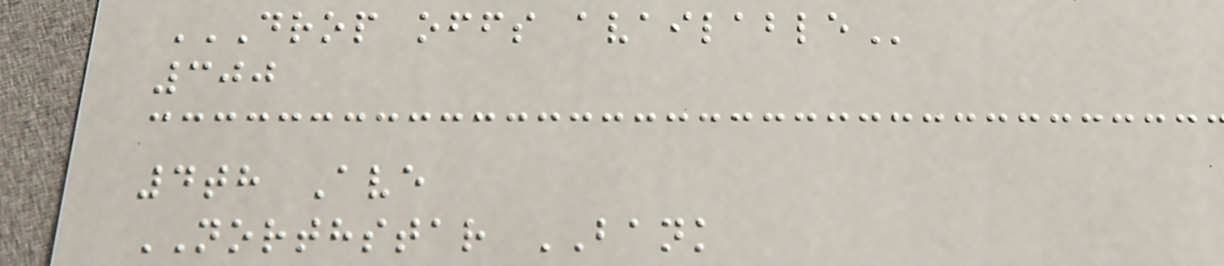DROP OFFS AVAILABLE
300
4th Ave
NORTHSTAR BANK
